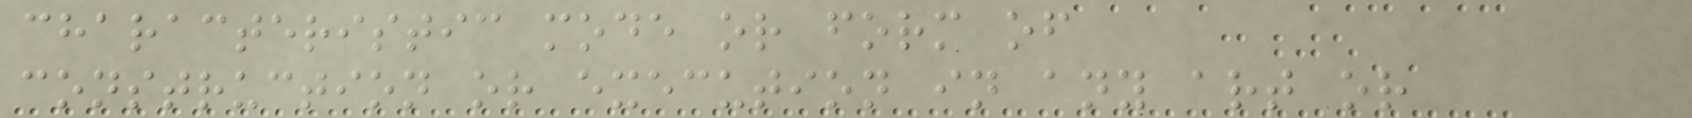characteristic mode or form of
construction or execution in any art or
